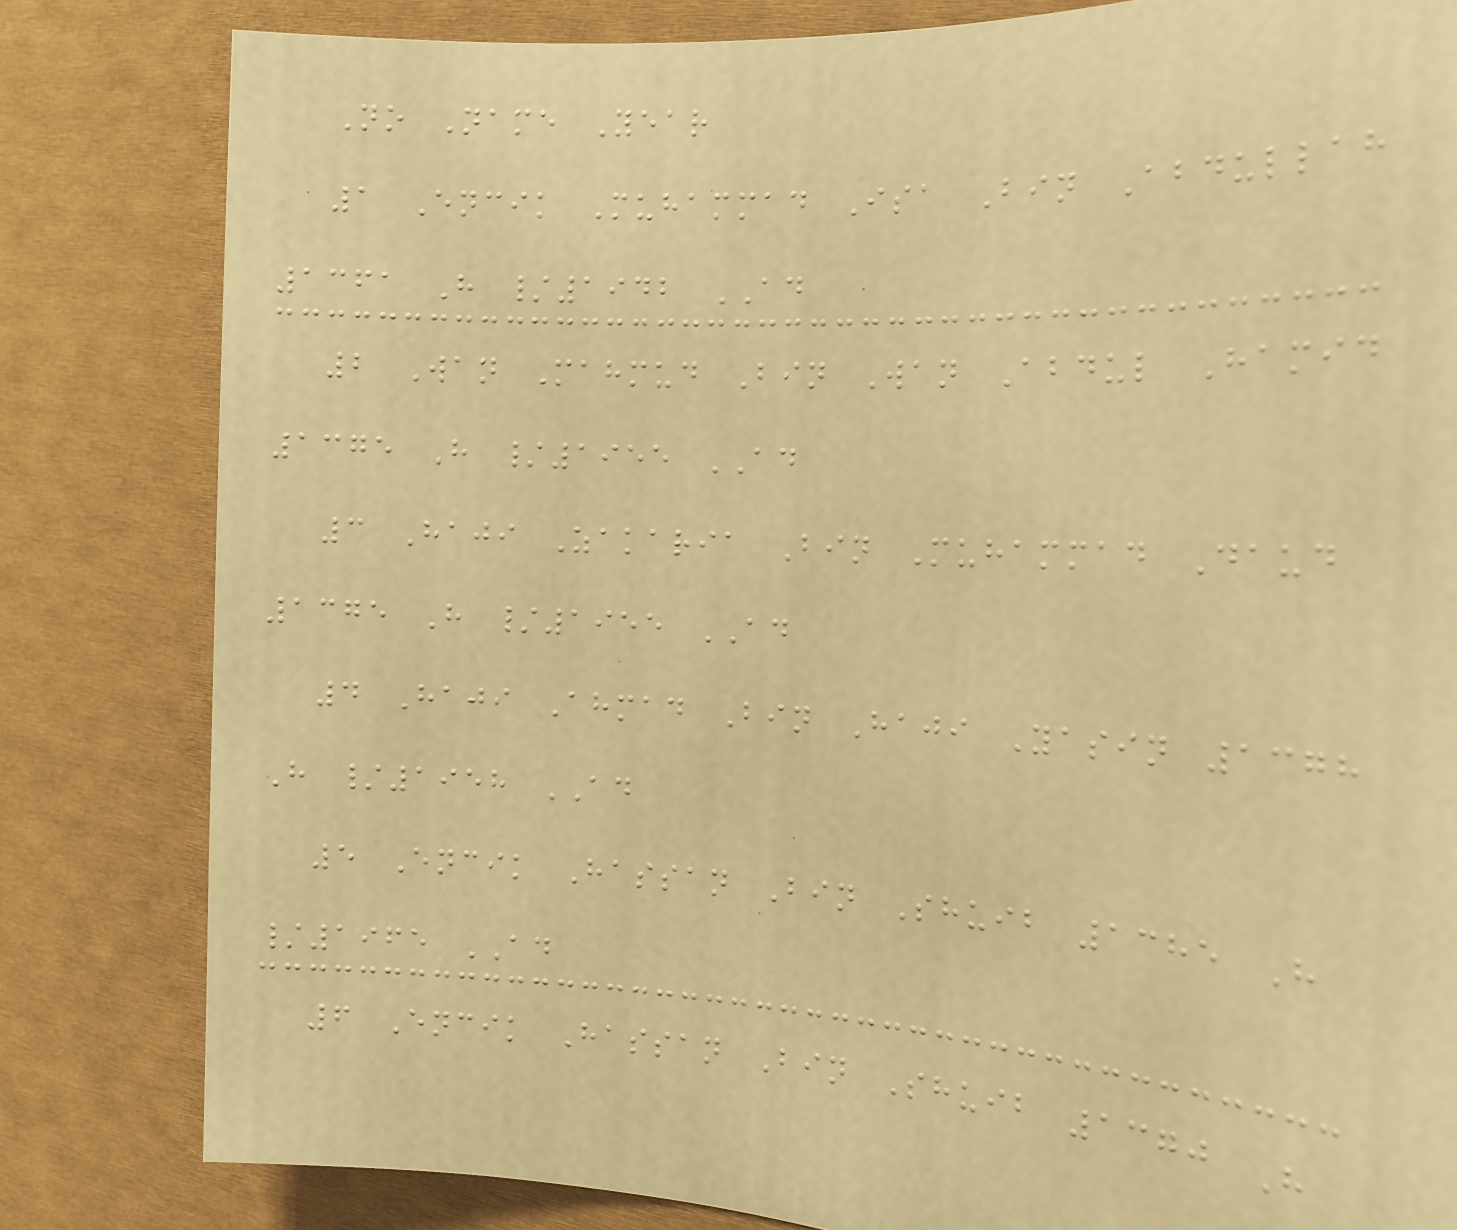No Name Year
1 Encik Muhammad Isa Bin Abdullah
1361 H /1942 AD
2 Wan Mahmud Bin Wan Abdul Hamid
1375 H /1955 AD
3 Haji Zakaria Bin Muhammad Daud
1375 H /1955 AD
4 Haji Ahmad Bin Haji Yasin 1378
H /1958 AD
5 Encik Hassan Bin Shuib 1385 H
/1965 AD
6 Encik Hassan Bin Shuib 1370 H
